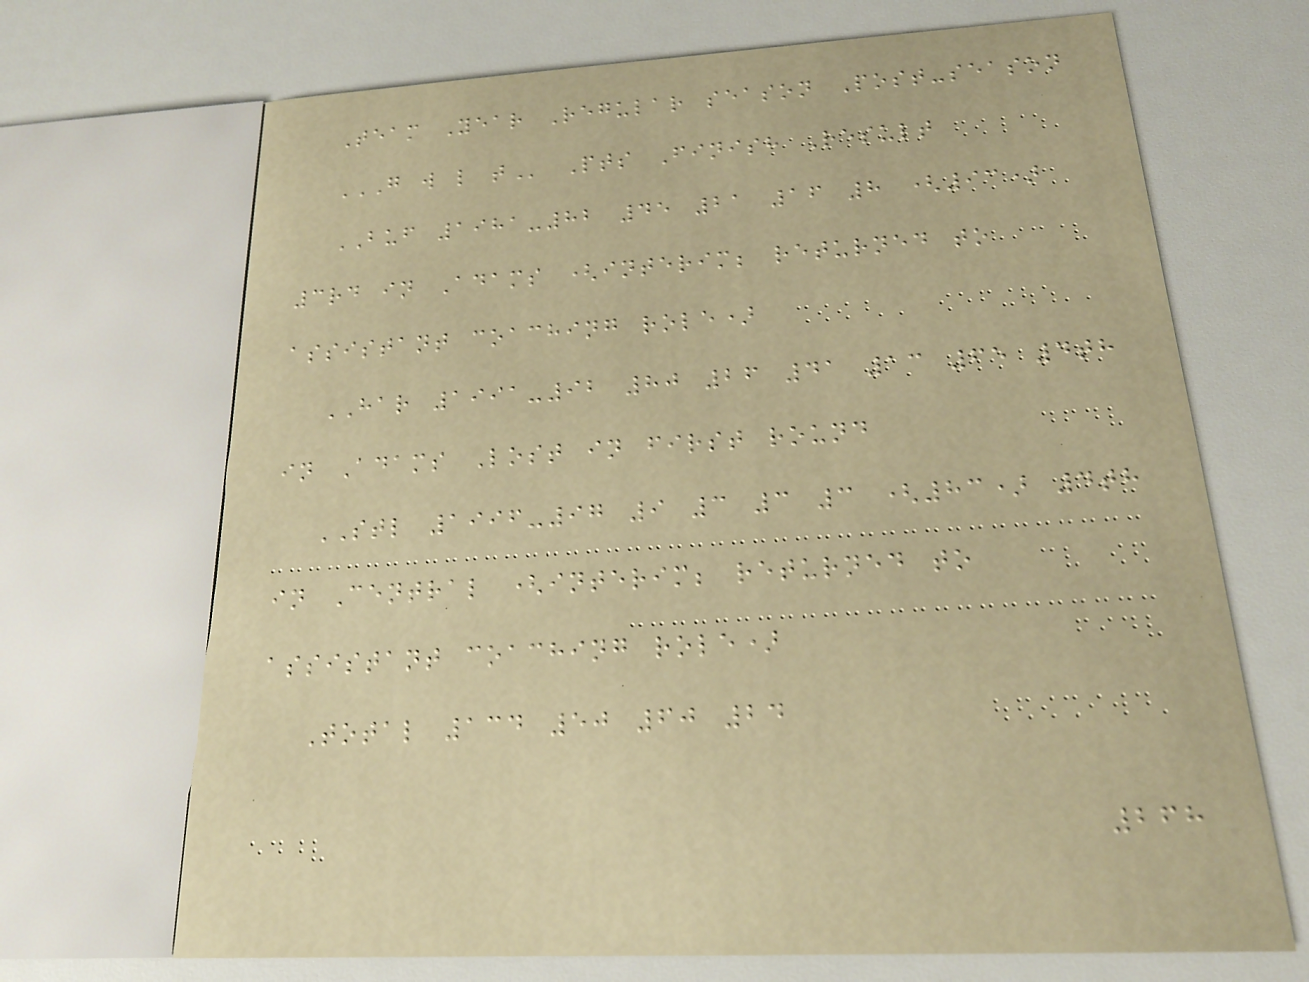Team Year Regular season Post-season
G W L T Pts Finish Result
BUF 1981-82 45 21 16 8 (93)
3rd in Adams (interim; returned to
assistant coaching role)
HAR 1991-92 80 26 41 13 65 4th
in Adams Lost in first round
STL 1996-97 9 3 3 3 (83) 4th
in Central (interim; returned to
assistant coaching role)
Total 134 50 60 24
268
